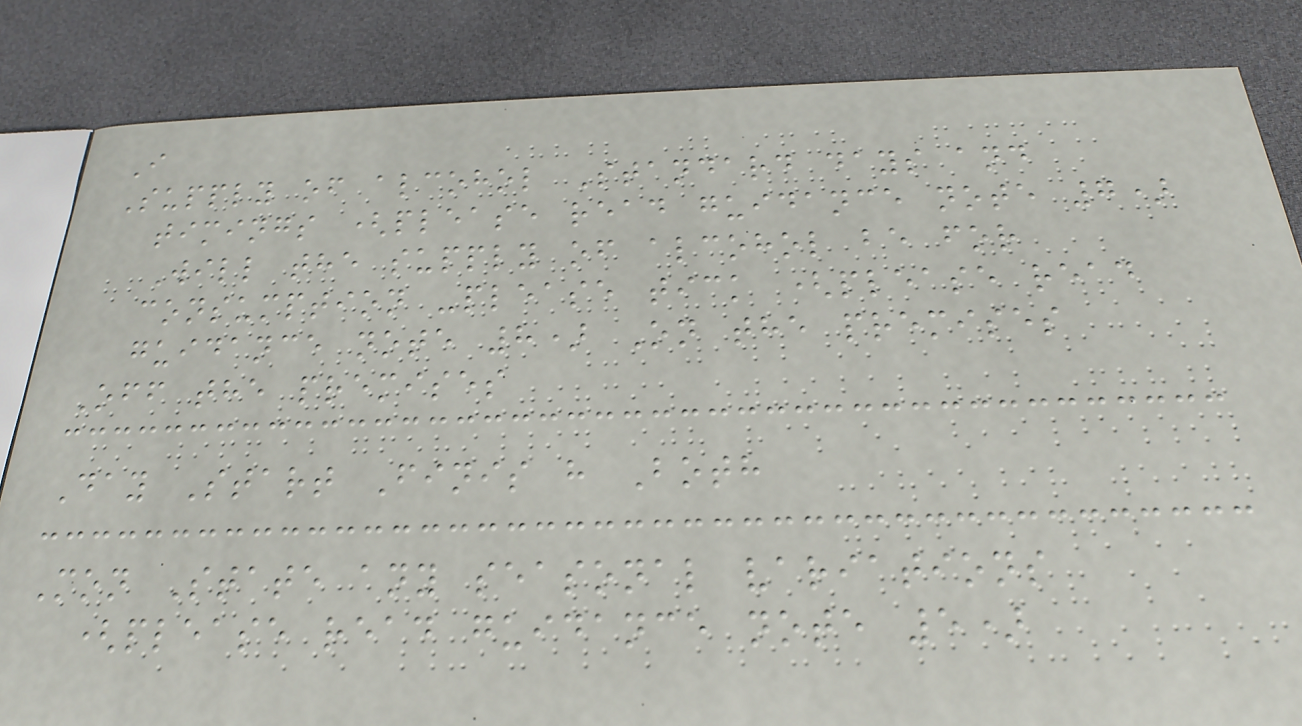I
Supply of alcohol Standard days and
timings (please read guidance note 7)
Will the supply of alcohol be for
consumption -please tick (please read
guidance note 8) On the premises
Off the premises
Day Start Finis h Both
Mon State any seasonal variations
(please read guidance note 5)
